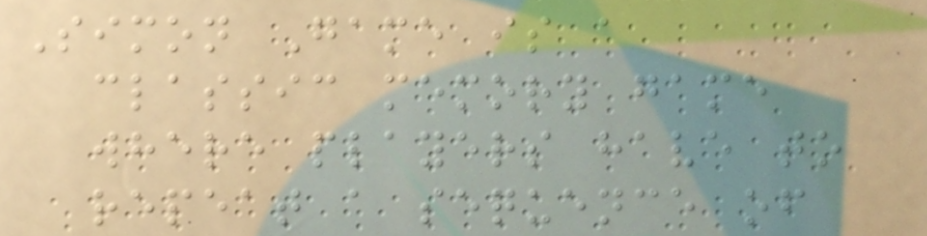Simon Game is a
classic memory game
where players have to
repeat a sequence of
